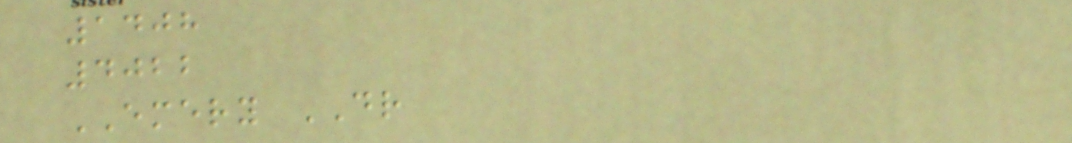1408
4022
EMERY DR
